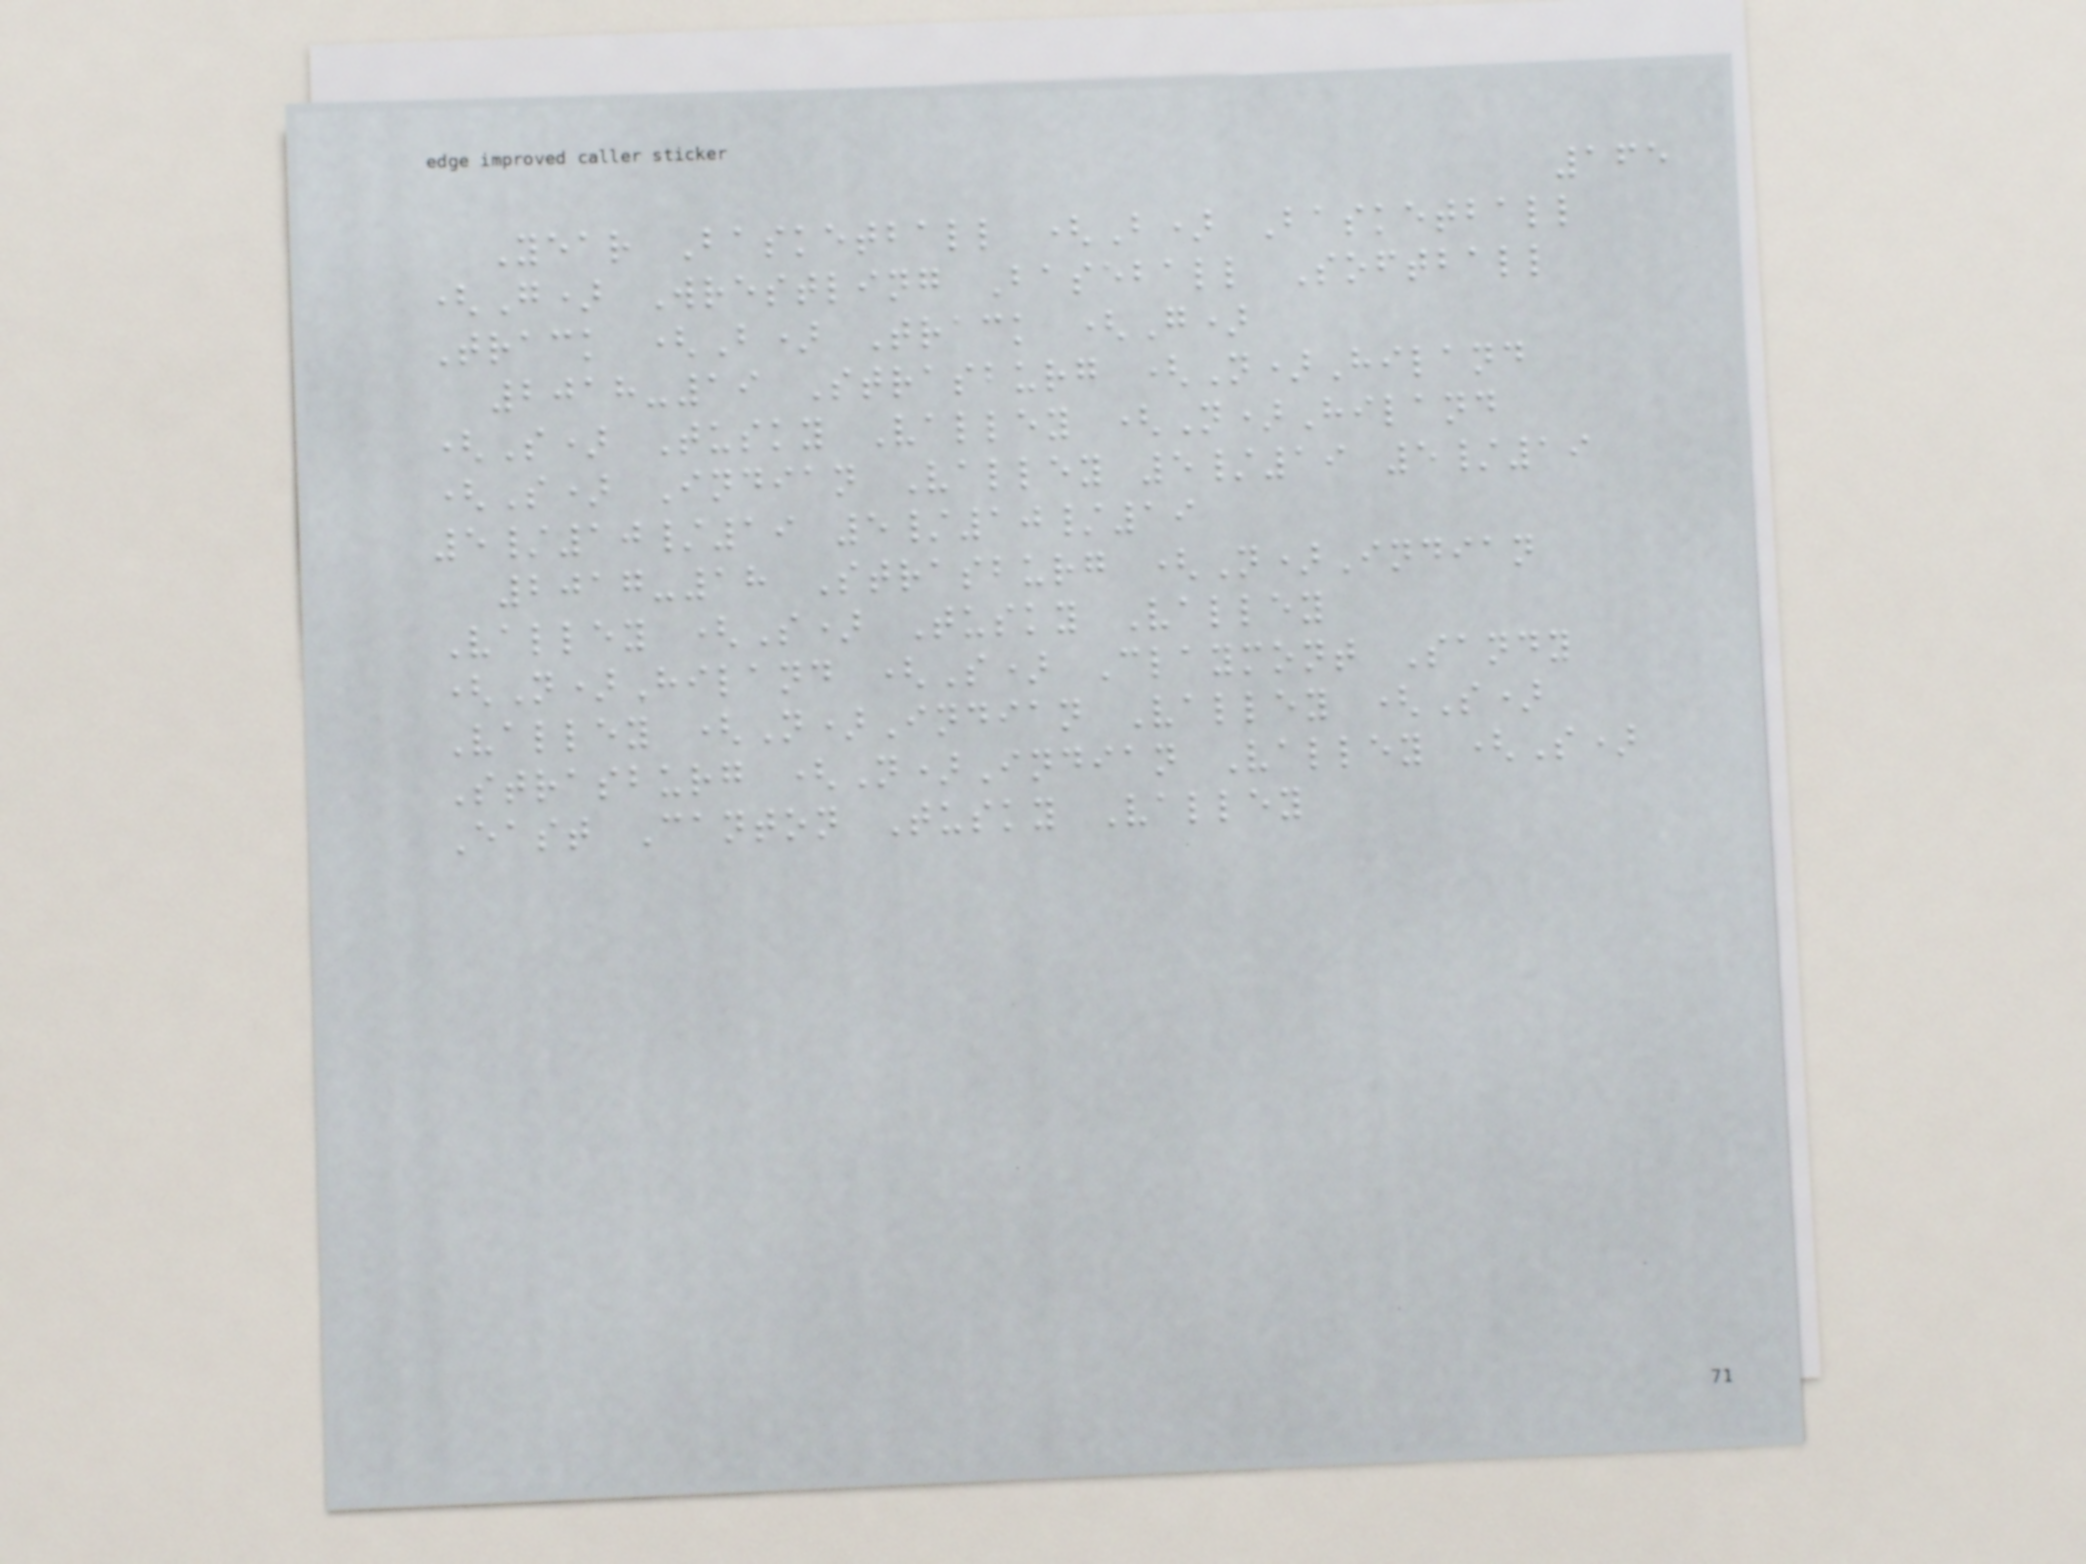165
Year Basketball (B) Basketball
(G) Wrestling Baseball Softball
Track (B) Track (G)
2018-19 Strasburg (N)Hiland
(S) Tusky Valley (N)Hiland
(S) Indian Valley 5/19 5/19
5/10/19 5/10/19
2017-18 Strasburg (N)Indian
Valley (S) Tusky Valley
(N)Hiland (S) Claymont Sandy
Valley (N)Indian Valley (S)
Strasburg (N)Indian Valley (S)
East Canton Tusky Valley
